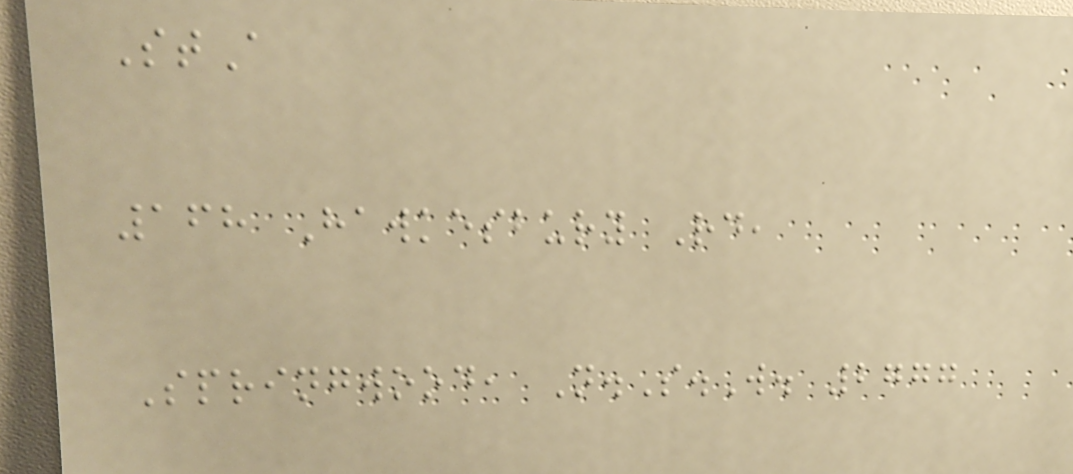StA
168 Hawkesbury Rd,
Springwood, N.S.W. 2777
